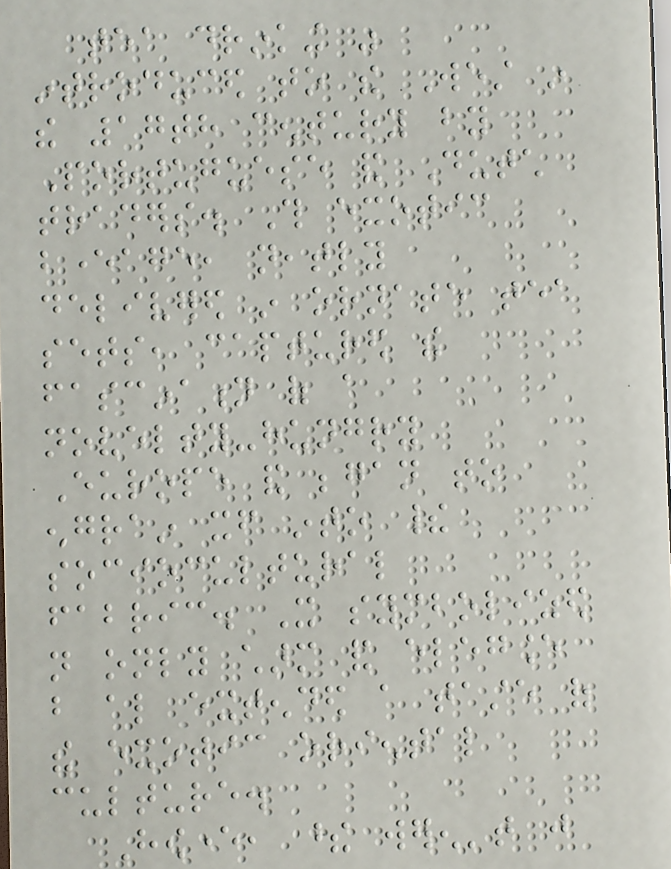tea drinking was
introduced to the West in
the 17th century by
Portuguese and Dutch
traders. This exotic
beverage, neatly
delivered in ornate tea
sets, captured the
fascination of a
novelty-hungry
Europe and began to
engrain itself into their
sociocultural
fabric. It symbolized
not only charm and elegance
but also extended a taste of
the exotic oriental
culture.
However, these weren't just
